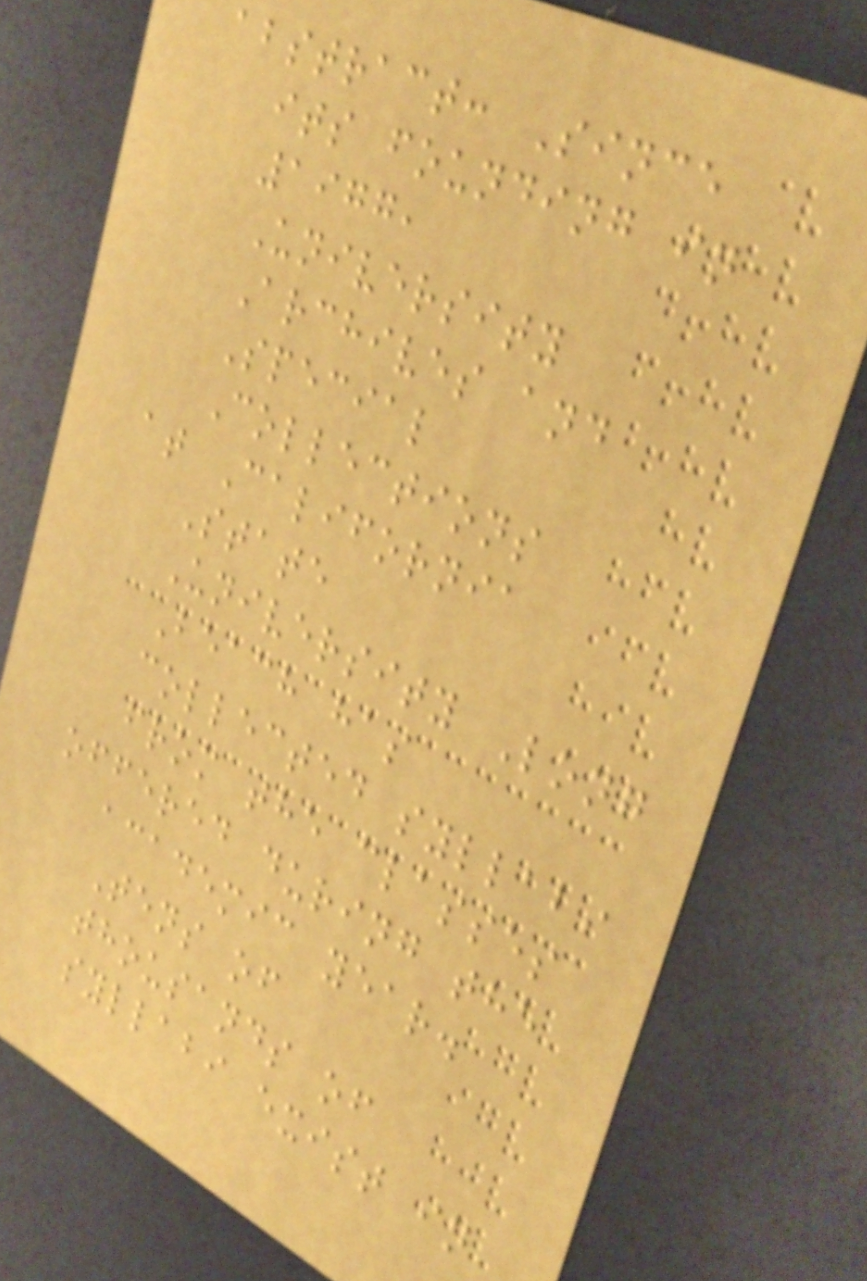abstract: Since
its founding in
1977,
University
Archives and
Special
Collections
at California
State
University Long
Beach has
collected syllabi
from the classes
offered during the
academic year.
Tens of
thousands of
syllabi exist in
